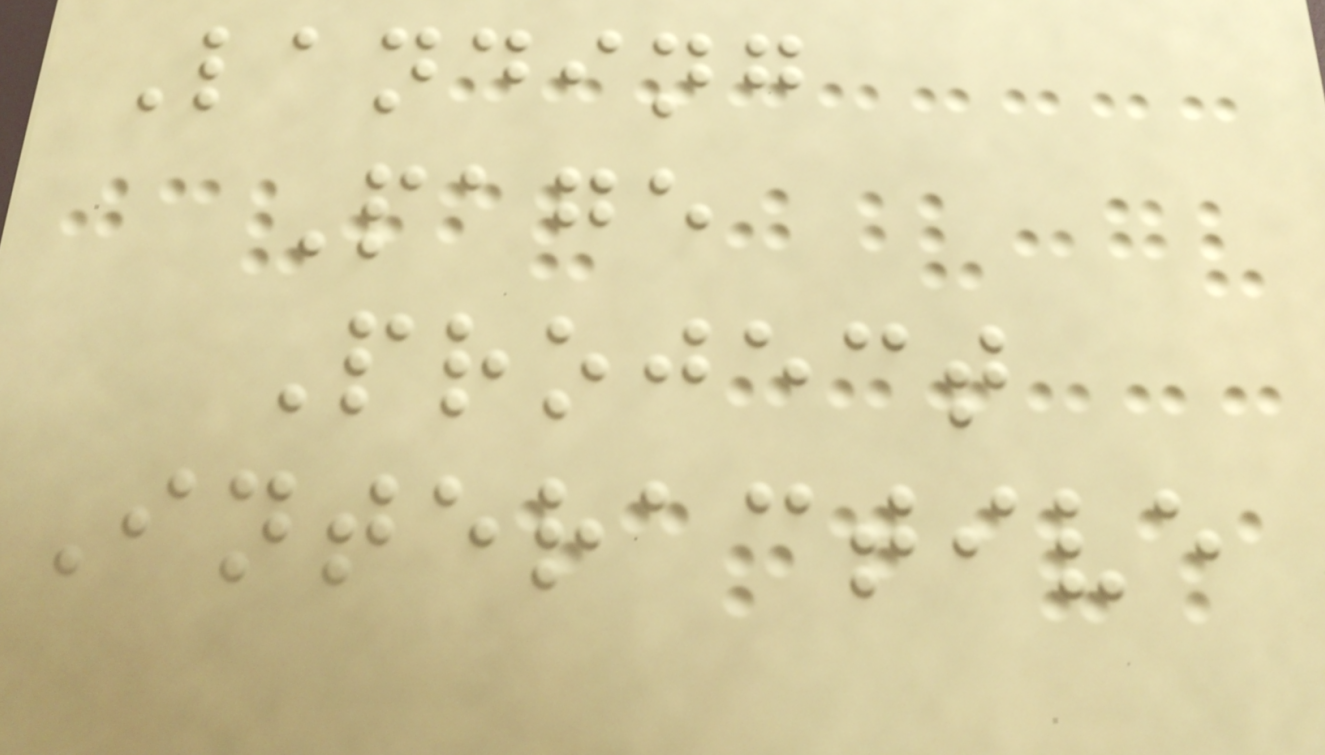Landing
Page
Project
Interactive
